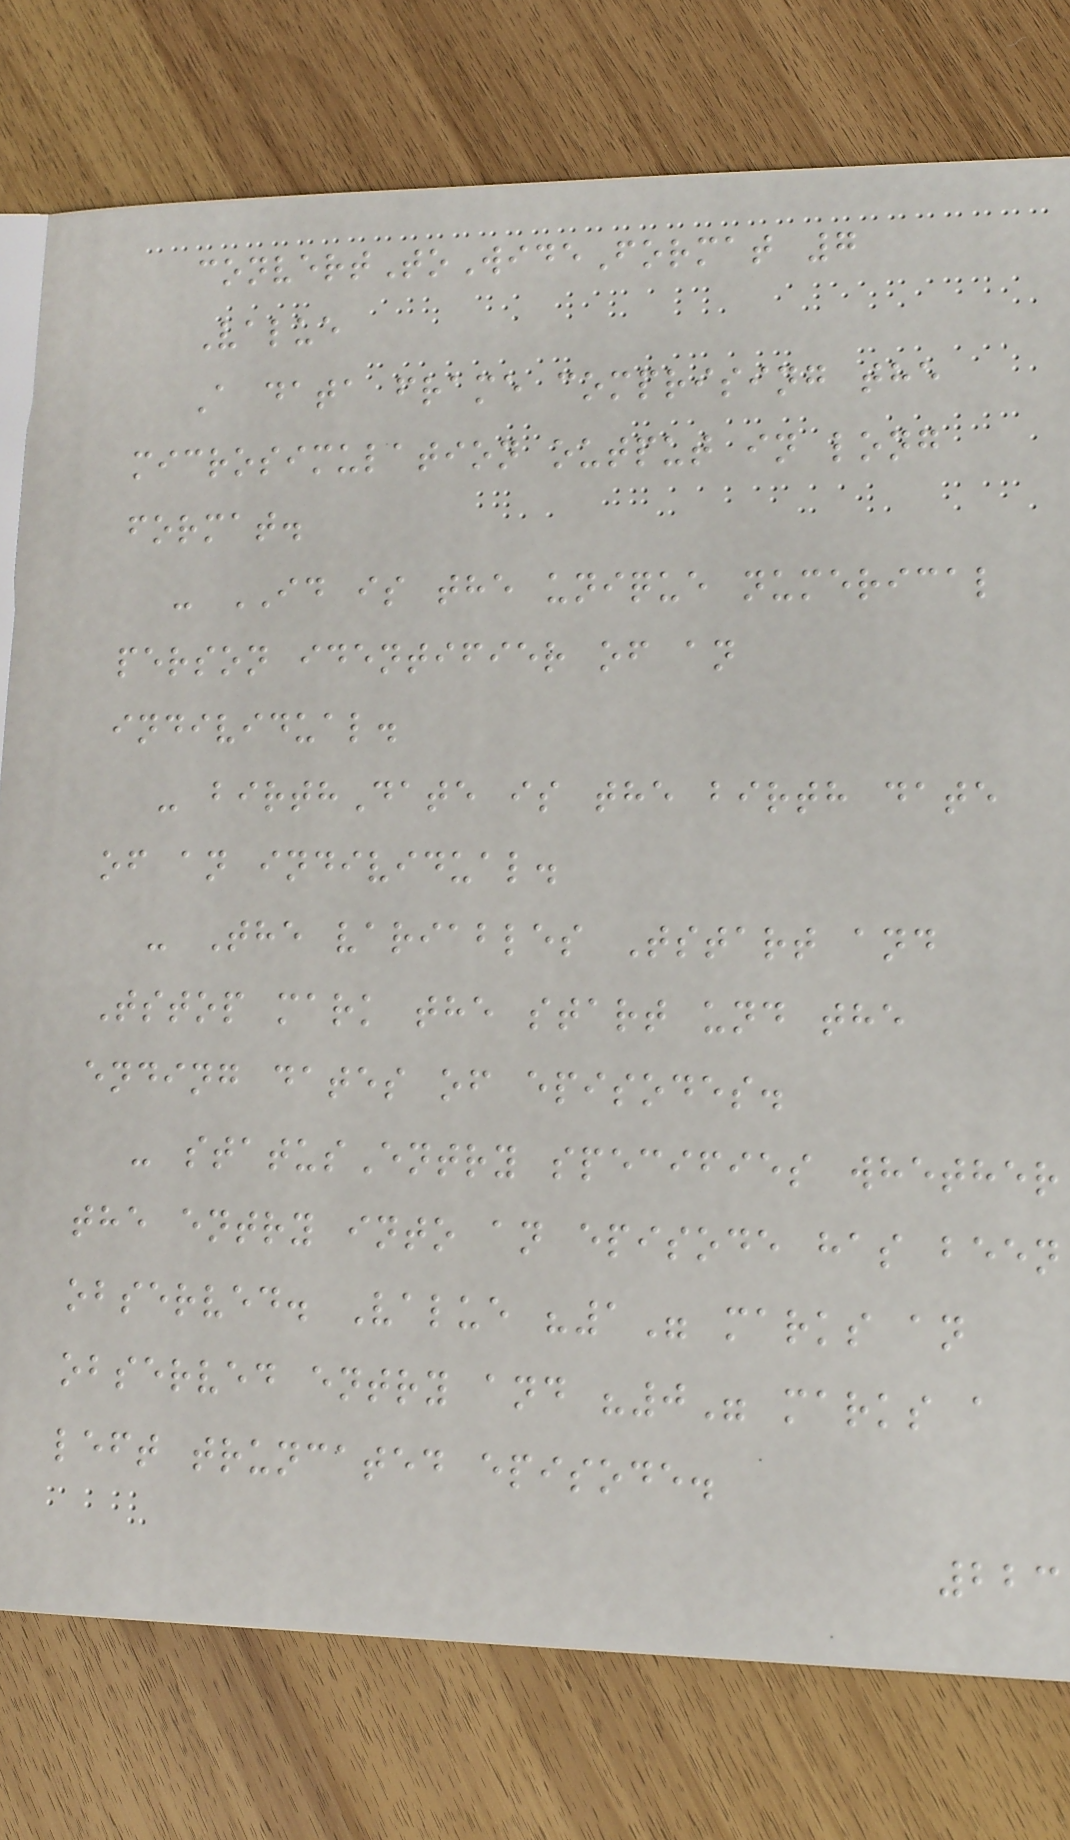convertToWideFormat 7
Value
A data frame comprising the
microsimulation output in long
format.
- ID is the unique numerical
person identifier of an
individual.
- birthDate is the birth date
of an individual.
- The variables Tstart and
Tstop mark the start und the
ending dates of episodes.
- statusEntry specifies whether
the entry into an episode has been
observed. Value "1" marks an
observed entry and "0" marks a
left truncated episode.
223
